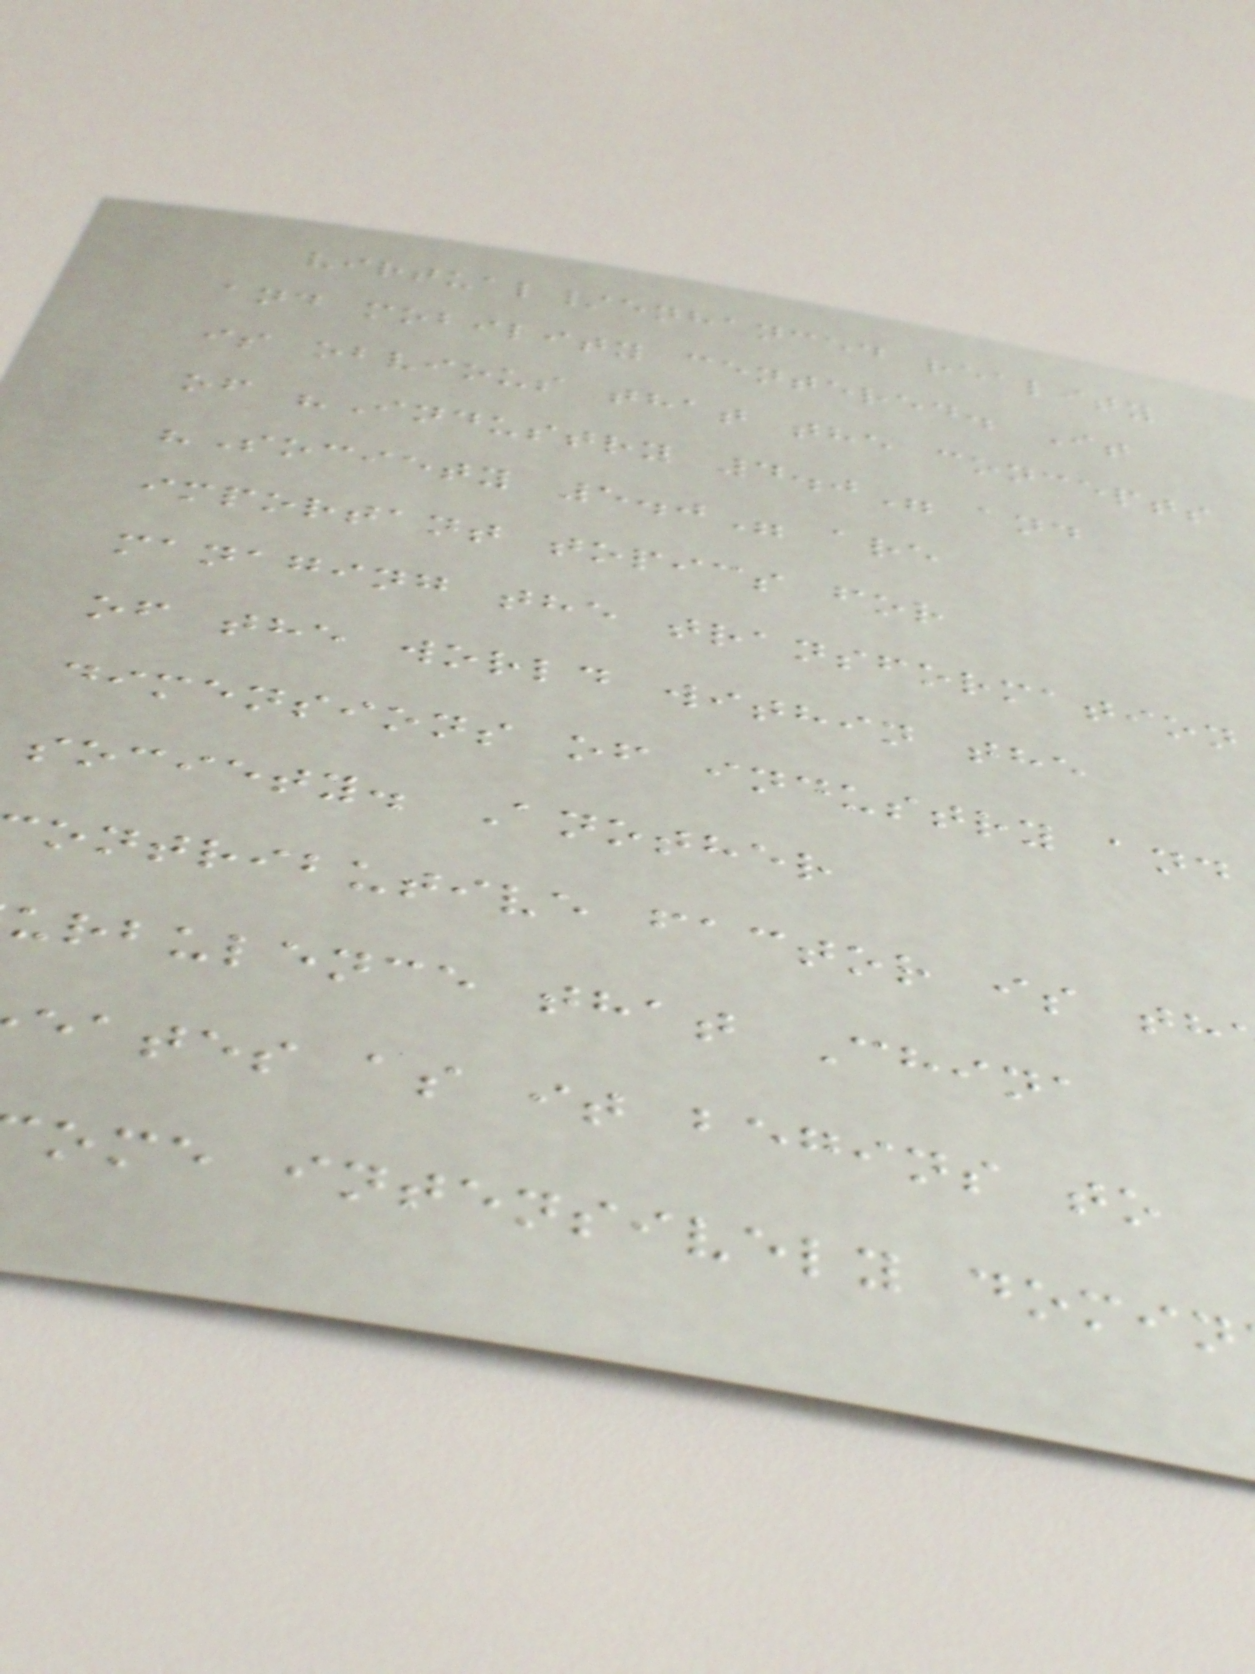virtual/enhanced reality
and mobility centered. It
is obvious that the concepts
of "Industry 4.0" and
"Society 5.0" are
important topics for
managing the transformation
of the world within the
dimensions of industry and
society. Another
ontributive factor is th
urbulence that China
eates as it begins to
ome intensively domin
